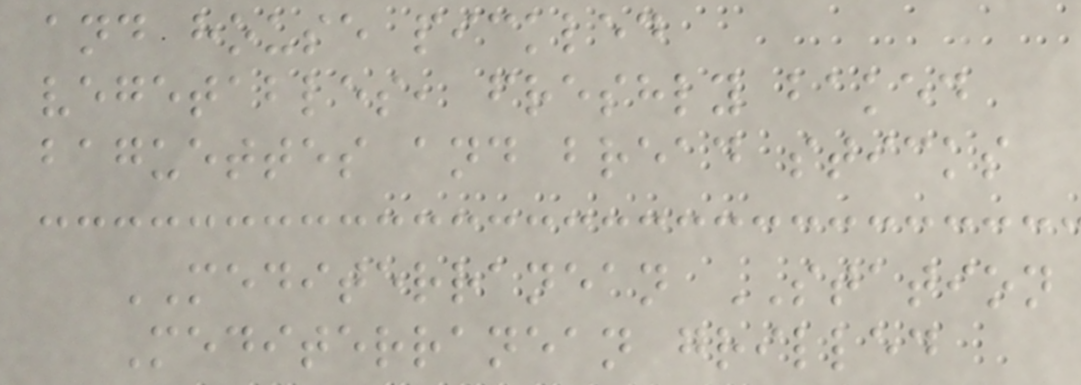and house pickled
vegetables, freshly baked
baguettes and bread sticks
MEDITERRANEAN STATION
Mediterranean grilled
